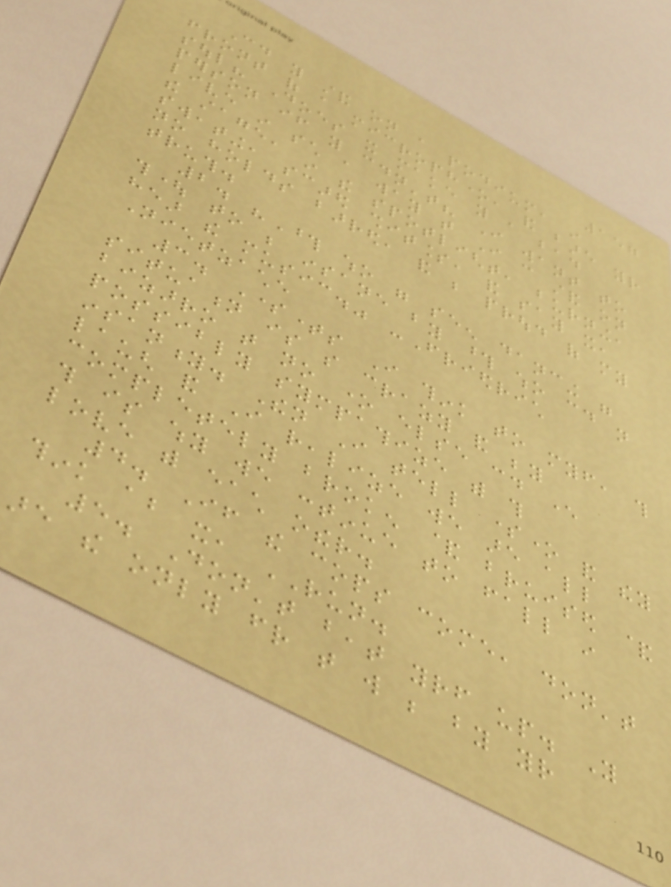157
Could you stand on a podium, in
front of a microphone, and bare your
soul? Does it make you a bad
person if you couldn't? I want to
live in such a way that I can stand on
the stage, in the spotlight, burning,
sweating, scared shitless, and say it,
no holds barred, and be proud of my
truth.
2. "Those who were seen dancing were
thought to be insane by those who could not
hear the music." -Friedrich
Nietzache
3. Sometimes I think to myself, this
situation is so crazy and beyond
bizarro that no one else could ever
possibly sympathize with this
insanity. Then I tell someone and they
laugh and I realize we are all
completely broken & bruised &
this is why we continue to fall in
love with each other.
4. If the cops come, don't
think about it, RUN.
5. Don't beat yourself up. You
are the only friend that will be by your
